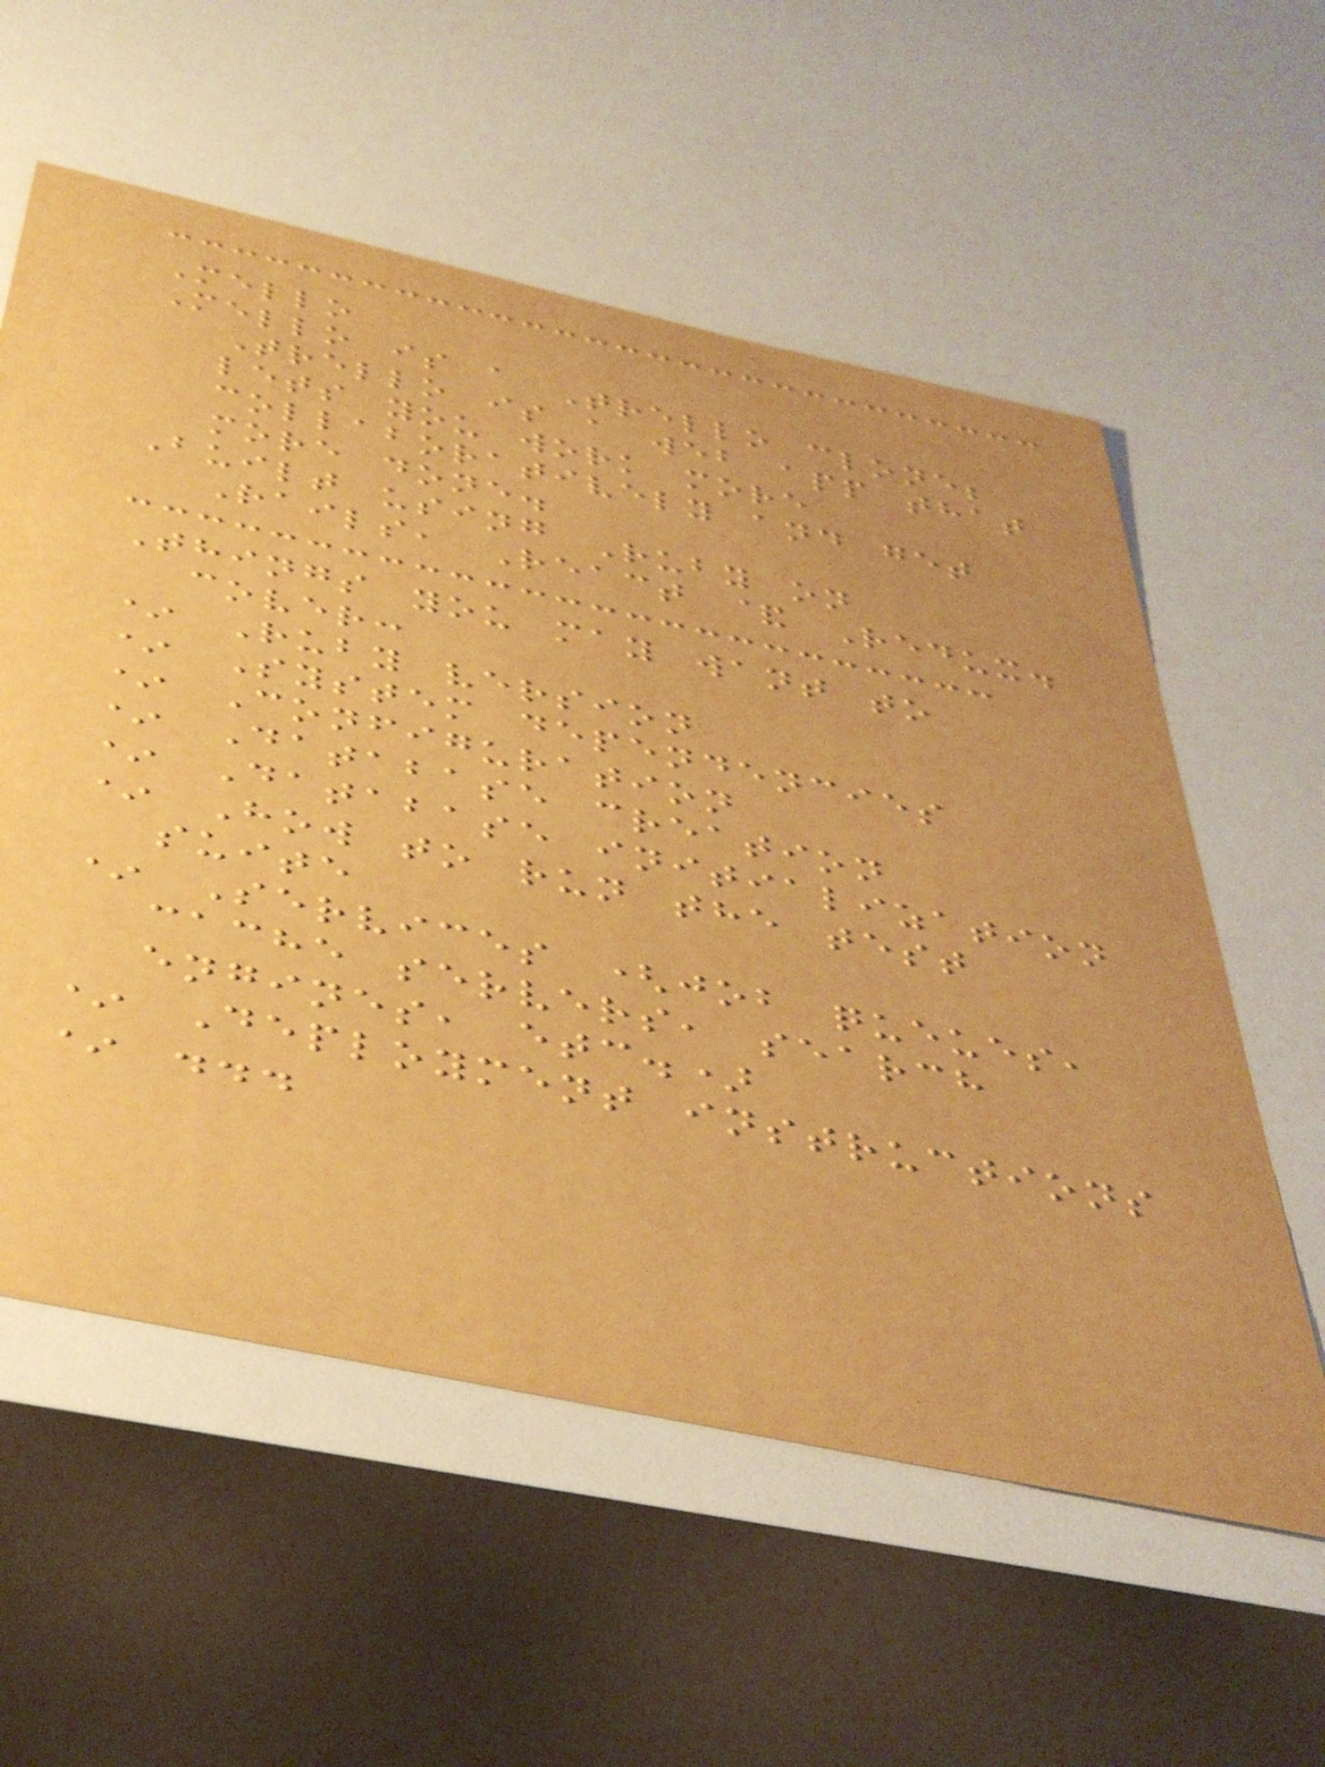Mello
Mello is a Trello clone;
Trello is a web app that
lets you work more
collaboratively and get
more done.
Built using Ruby on
Rails, React & Redux.
Things you may want to
cover:
* Ruby version
* System dependencies
* Configuration
* Database creation
* Database initialization
* How to run the test
suite
* Services (job queues,
cache servers, search
engines, etc.)
* Deployment instructions
* ...
